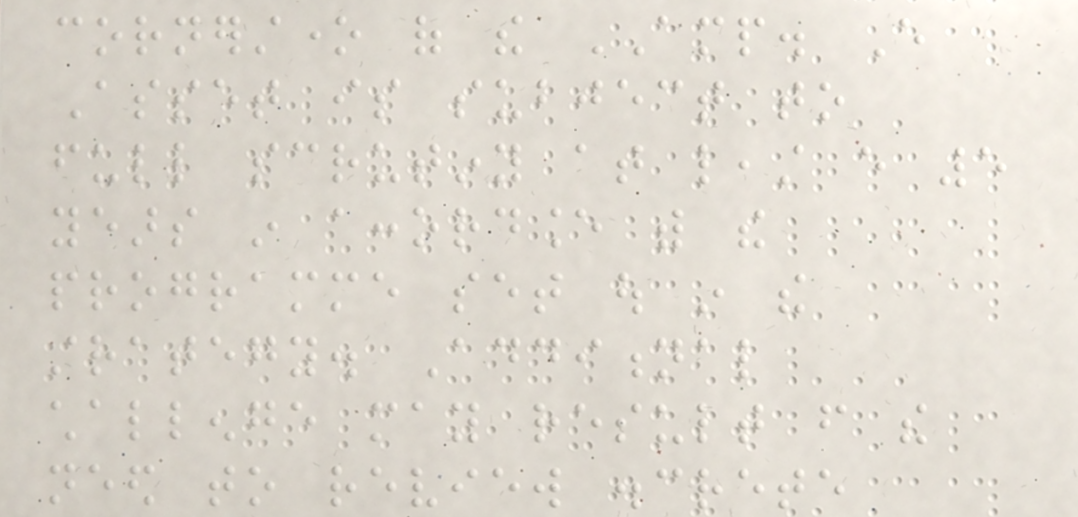cornerstone of the AMP. Every
Asset is subject to
full scrutiny at least every 5
years in accordance with the
programme set out in the
strategy. Additional
challenge may result from the
need to review discrete
